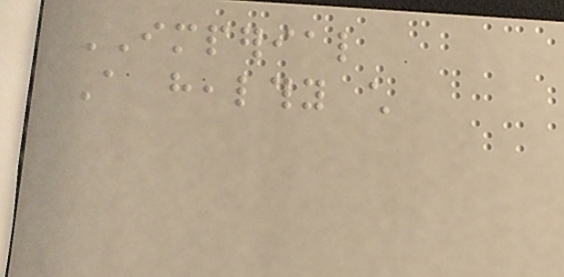IMPERIAL
A healthy child
